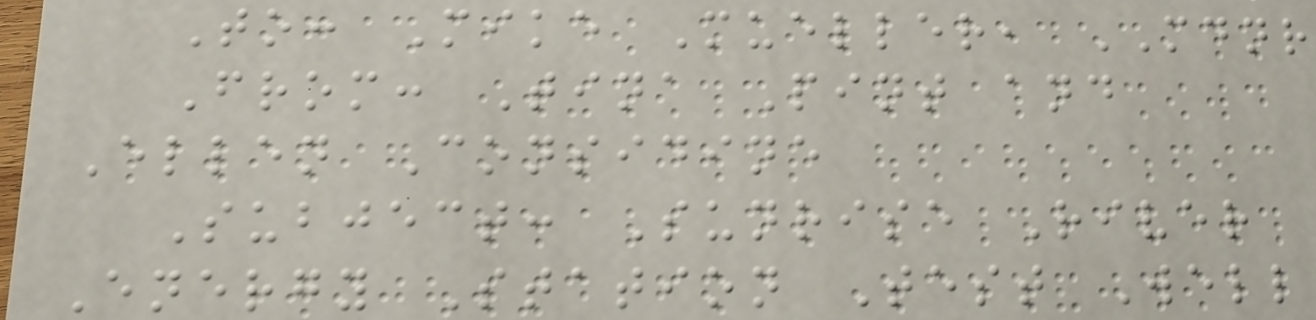To: Mike Mueller, MDNR
From: Tina Pint and
Ellen Considine
Subject: Sunrise River
Energy Station Test Well
